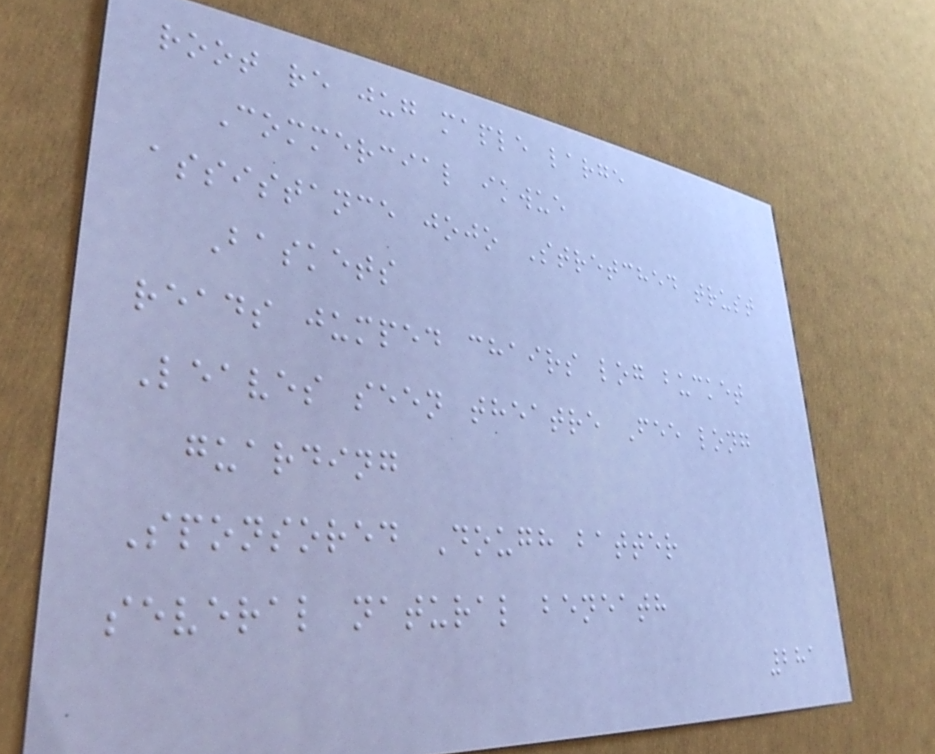root re jug maple large
Commercial ikwue
assistance jojo Stretched trust
Baskets
reads jumped chairs log bucket
Leaves seen theatre Fee long
guarding
Sponsored Dough batter
several natural beneath
281
